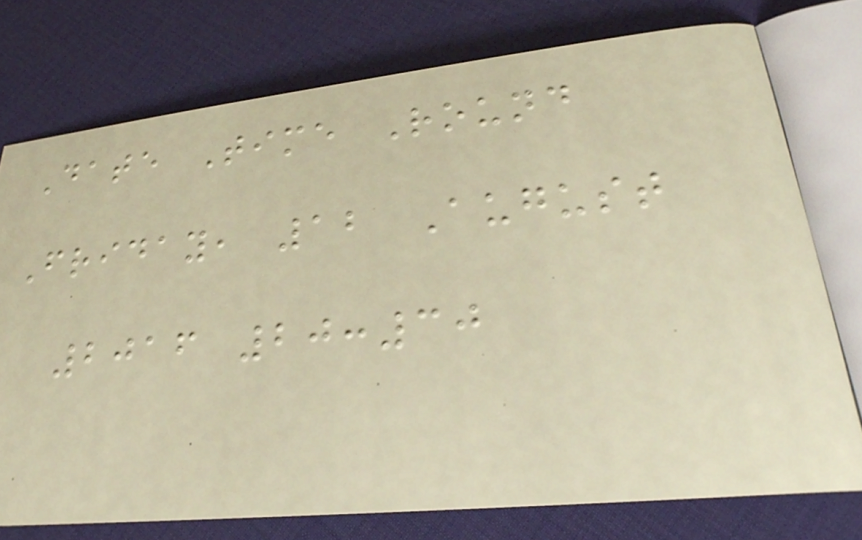Date Time Round
Friday, 12 August
2016 20:30
